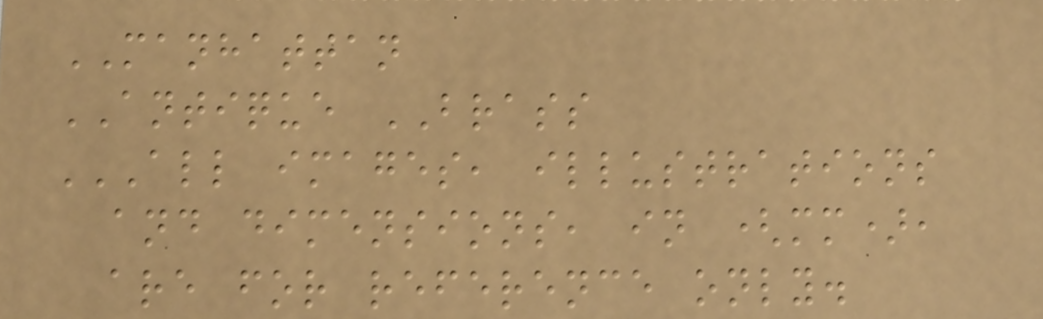MANHATTAN
ANTIQUE BRASS
ALL IMAGES, ILLUSTRATIONS
AND DIMENSIONS, IN (MM),
ARE FOR REFERENCE ONLY.
